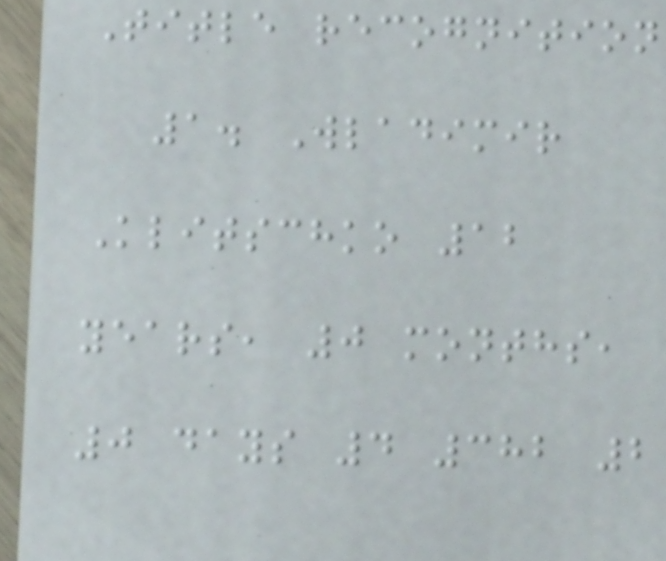Title recognition
1. Wladimir
Klitschko 12
years, 0 months,
0 days 4 382 2
